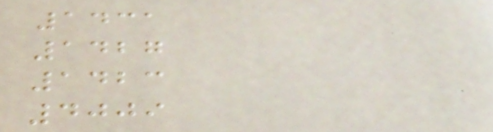1431
1427
1423
4009
